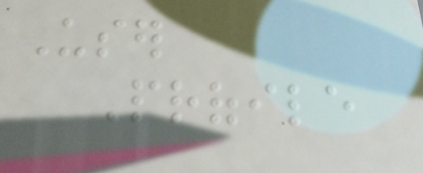User
Profile
